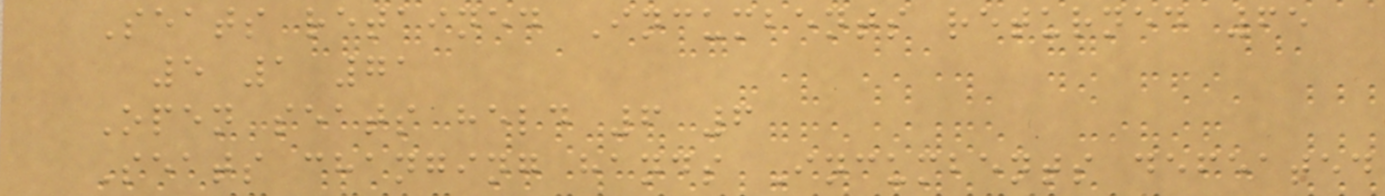Seats retained Incumbents returned 65
5 1 71
Open seats held 6 6
Seats changing hands Incumbents defeated
